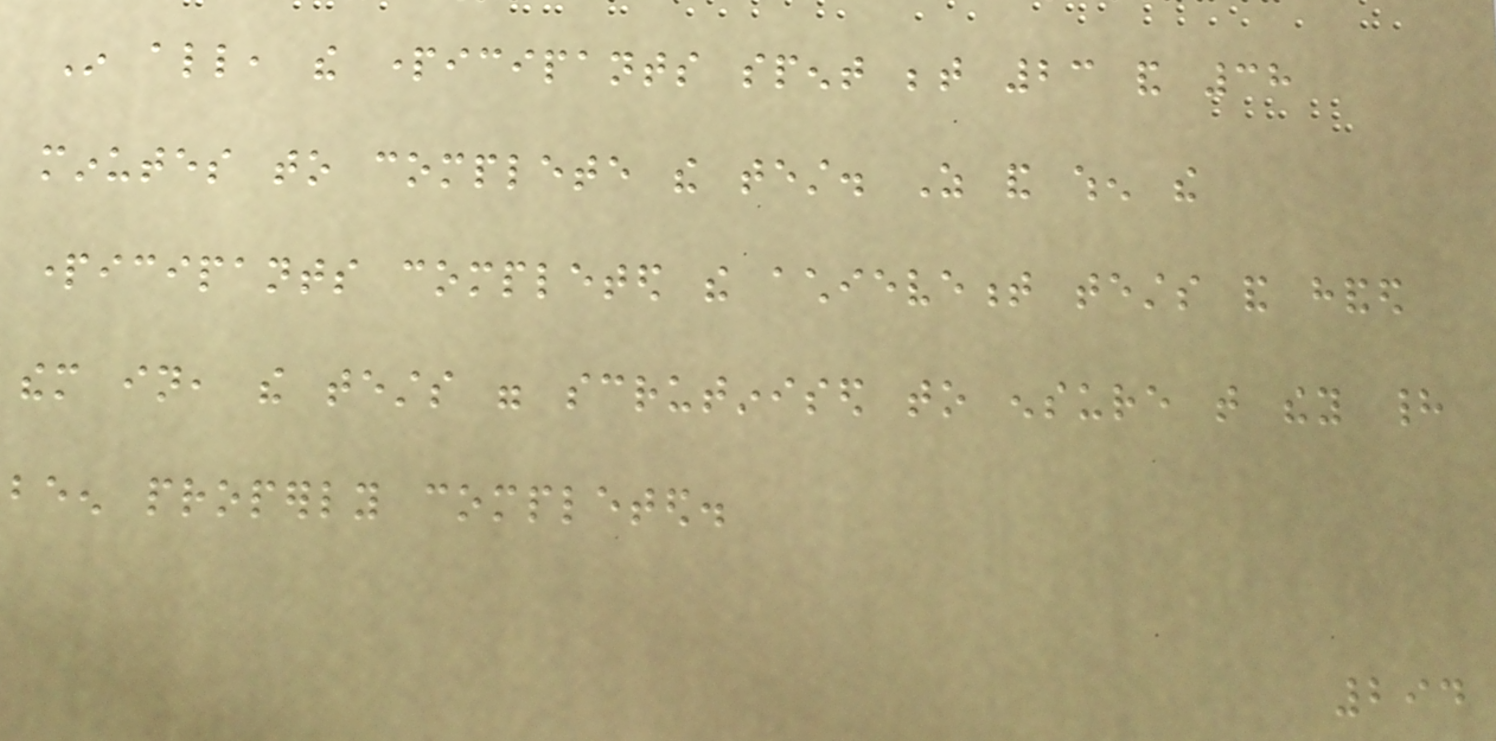In all, the participants spent between 23 and 38
minutes to complete the test. As and when the
participants completed the achievement tests and handed
them in, the tests were scrutinised to ensure that they had
been properly completed.
294
